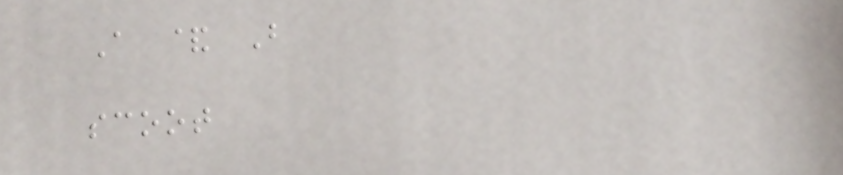A & B
scoot
